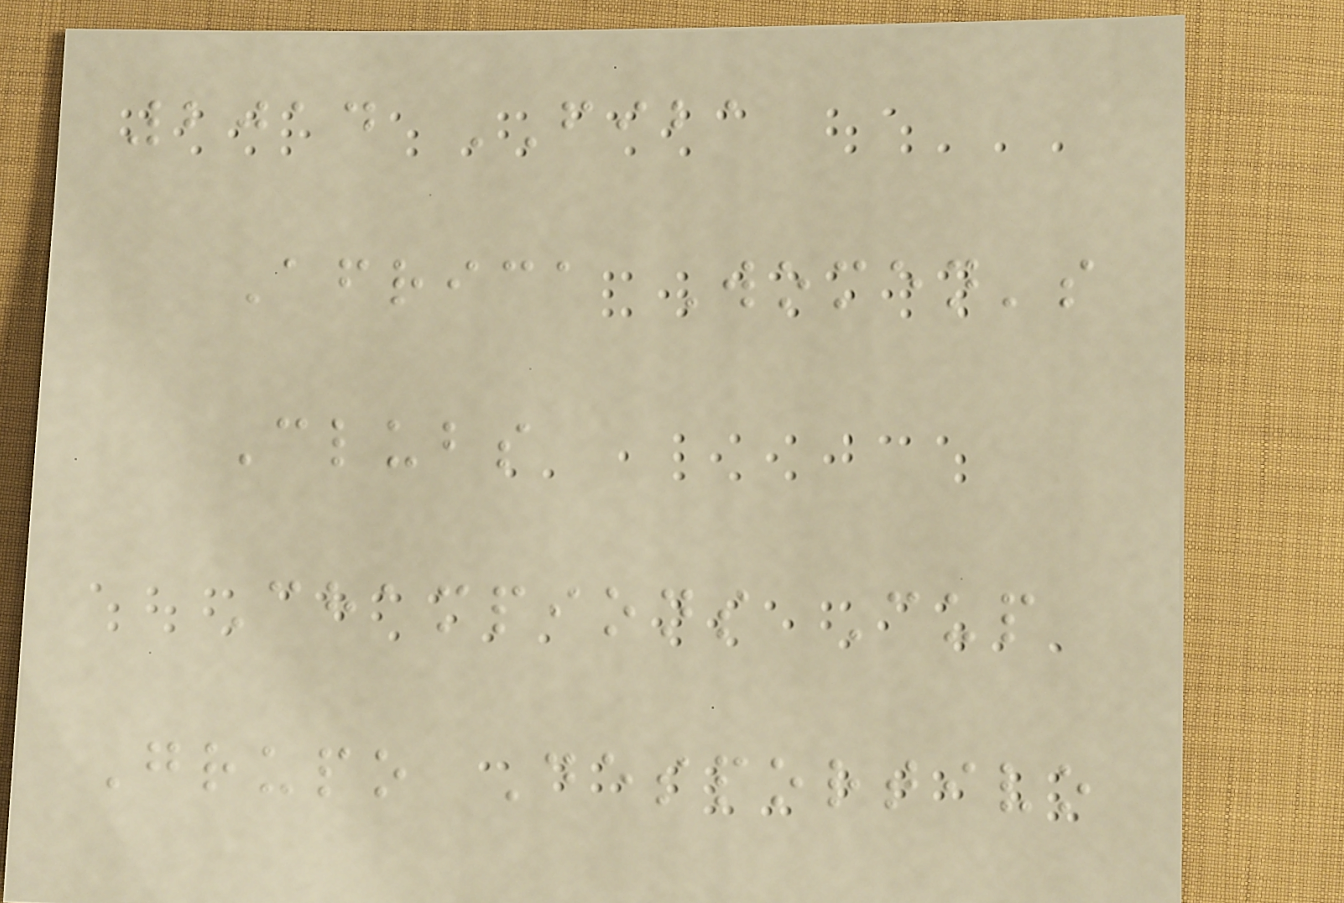2014 FIBA
Africa Women's
Clubs
Champions Cup
Grupo Desportivo
